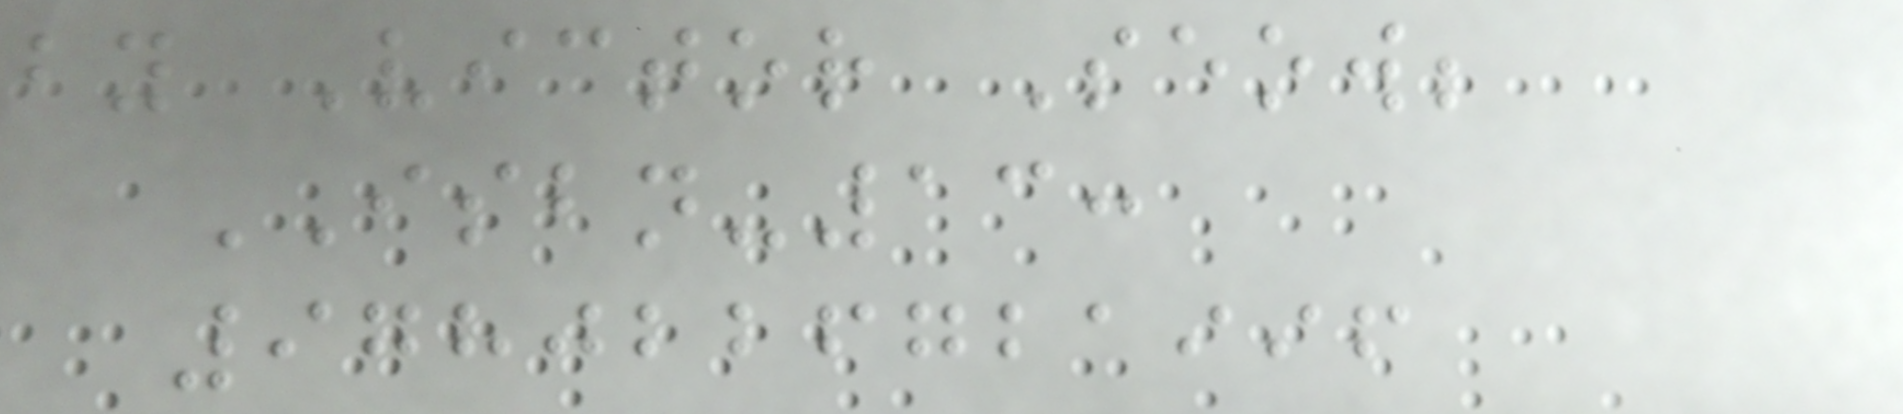by Victor Seow;
ISBN-13:
9780226721996
